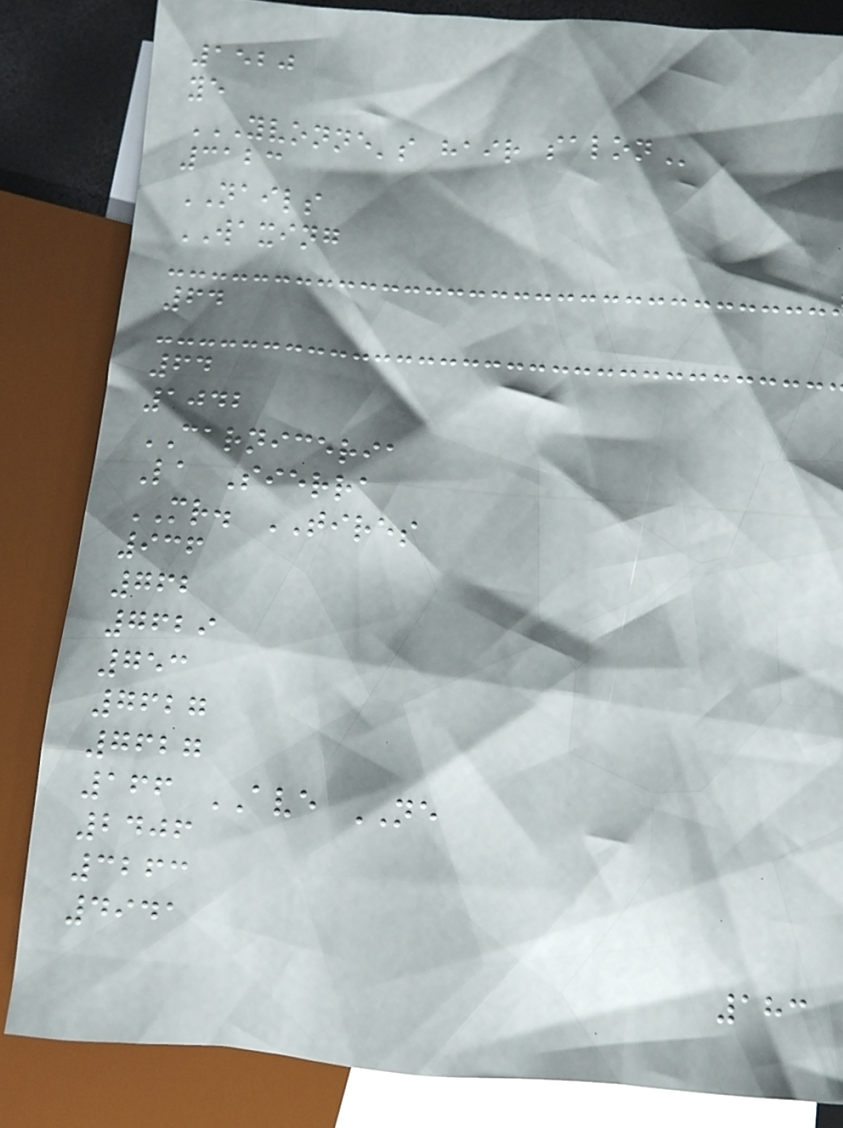1520
ye
YVONNE'S HAIR SALON
3123
NAILS
WAXING
64
64
1042
CARNICERIA
La Sierra
MR. TIRES
936
762
7629
753
7627
7627
166 AVE NE
2406
3263
4941
183
